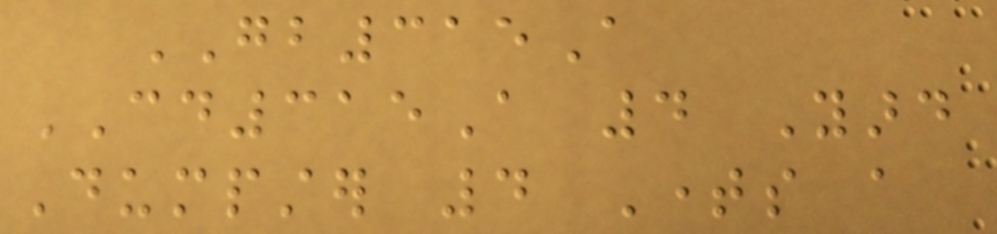GB315A
CD315A 4 Yard
Dumpster 4 Times a
